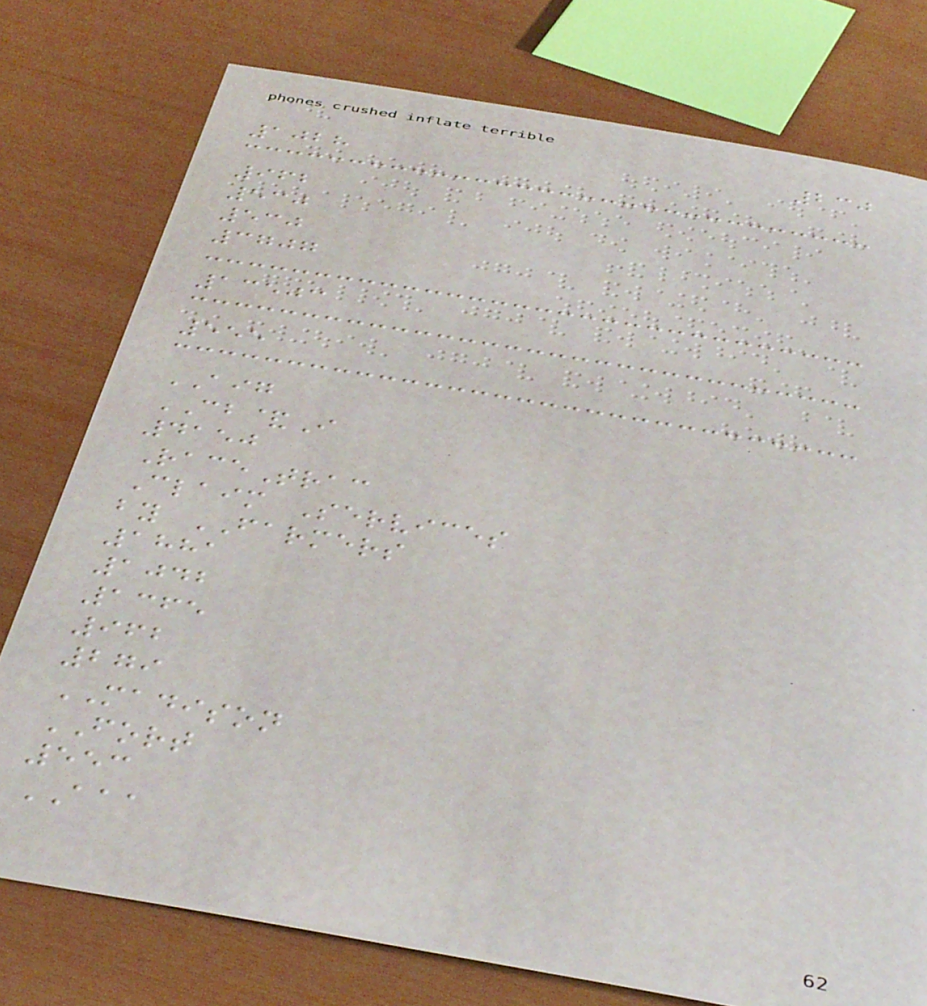230
1028
962
530
530
3707
13503
555
AIG
CB&I
4150
RaceTrac
Claim Services
by FARMERS
1881
1042
1365
962
279
MADISON
FORT
553
AAA
